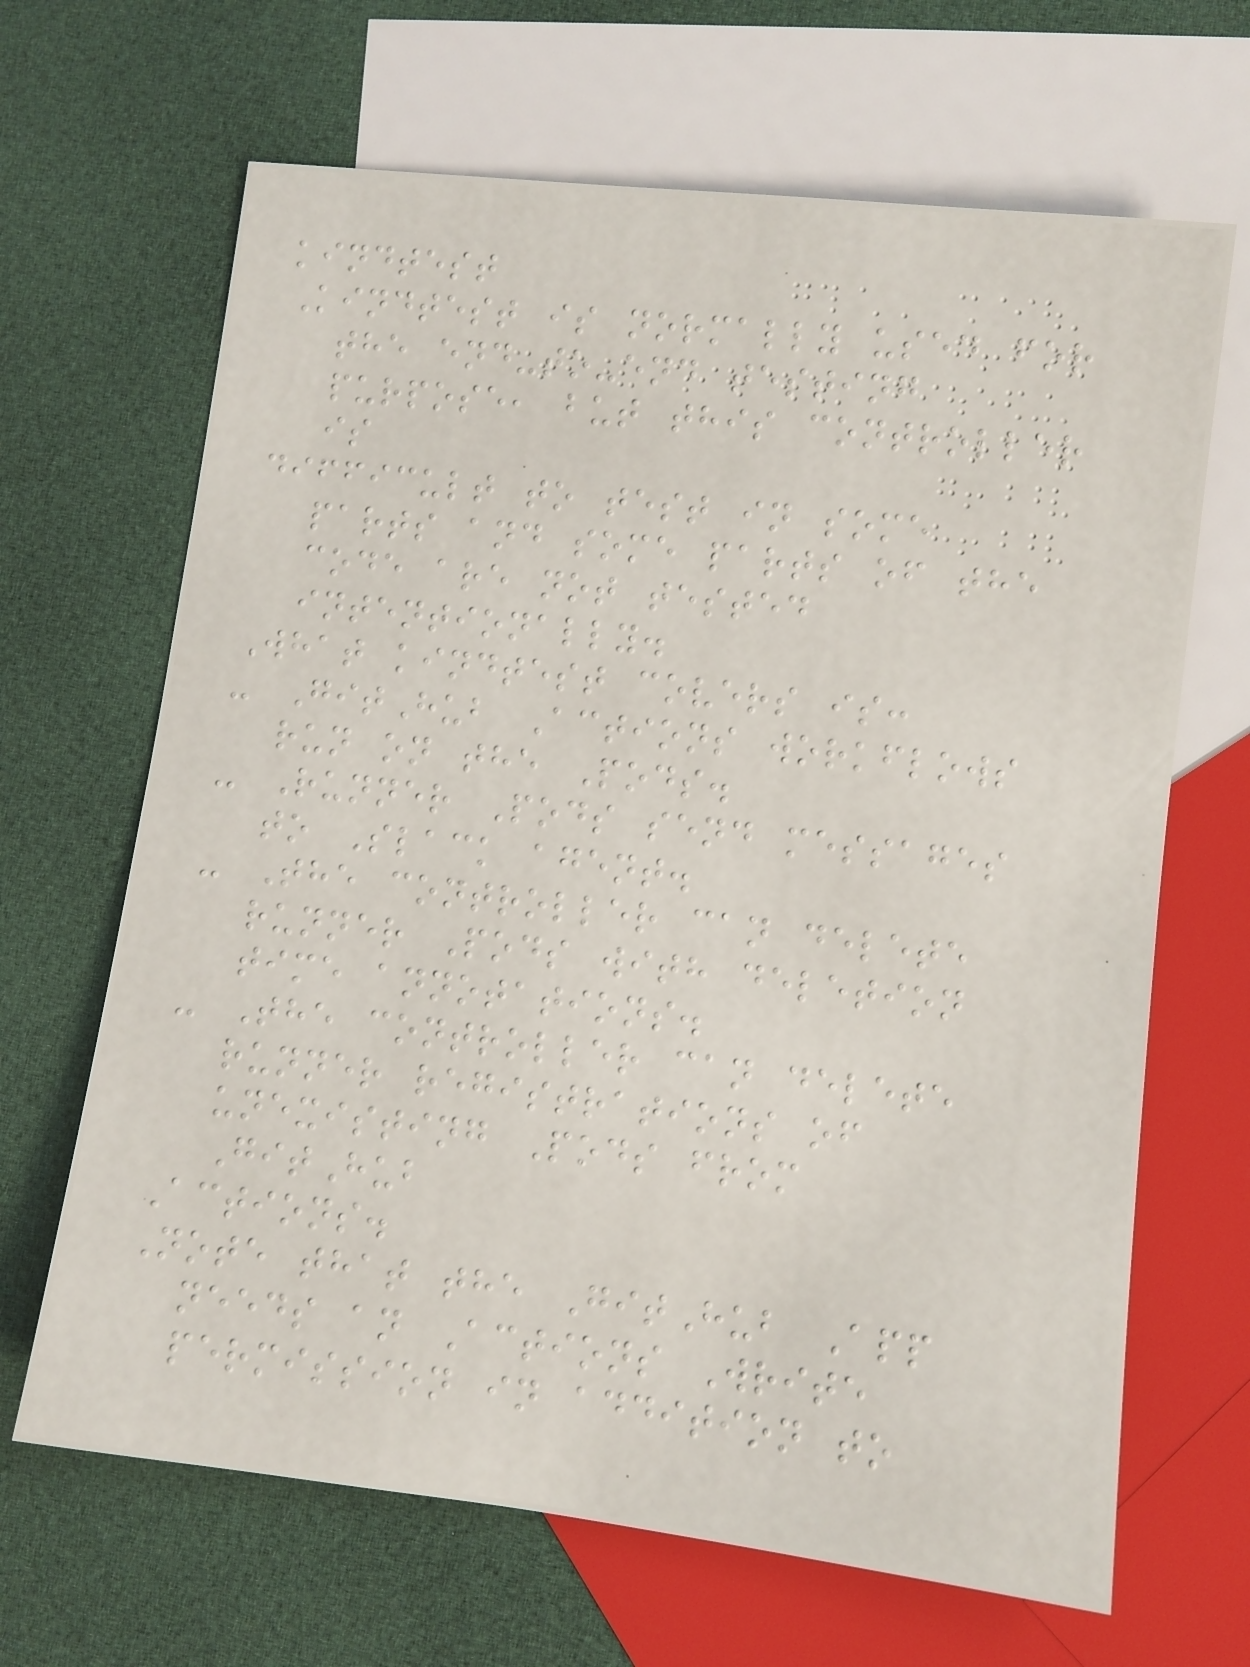kindtest
Kindtest is normally used for
the end-to-end testing
purpose, but this controller
is
difficult to test in some
parts and some parts of the
code are not tested
intentionally.
What kindtest covers is:
- GitHub Actions workflows
run on the Pods.
- Runner Pods send messages
to Slack agent.
- The controller can delete
runner Pods with deletion
time annotations.
- The controller can delete
runner registrations of
unexisting Pods from
GitHub
Actions.
Note that the GitHub App
needs an Actions Write
permission in addition to
